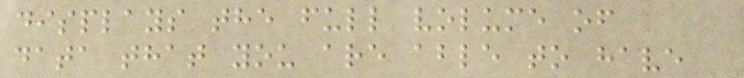displays the full volume of
data that you are able to have
